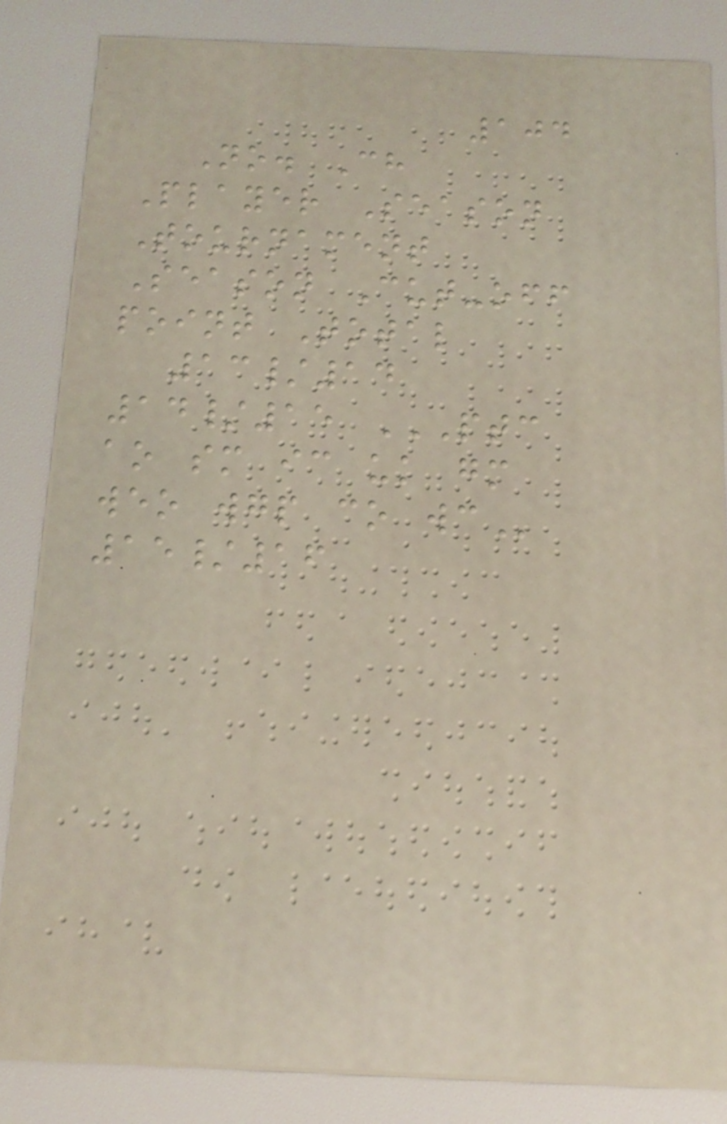104
No. Ch
Player Season
Tournament
Season Cut-off
point Total
13/14
14/15 PTC
AO SM IC UK GM
WEO WGP CO WC
15/16
